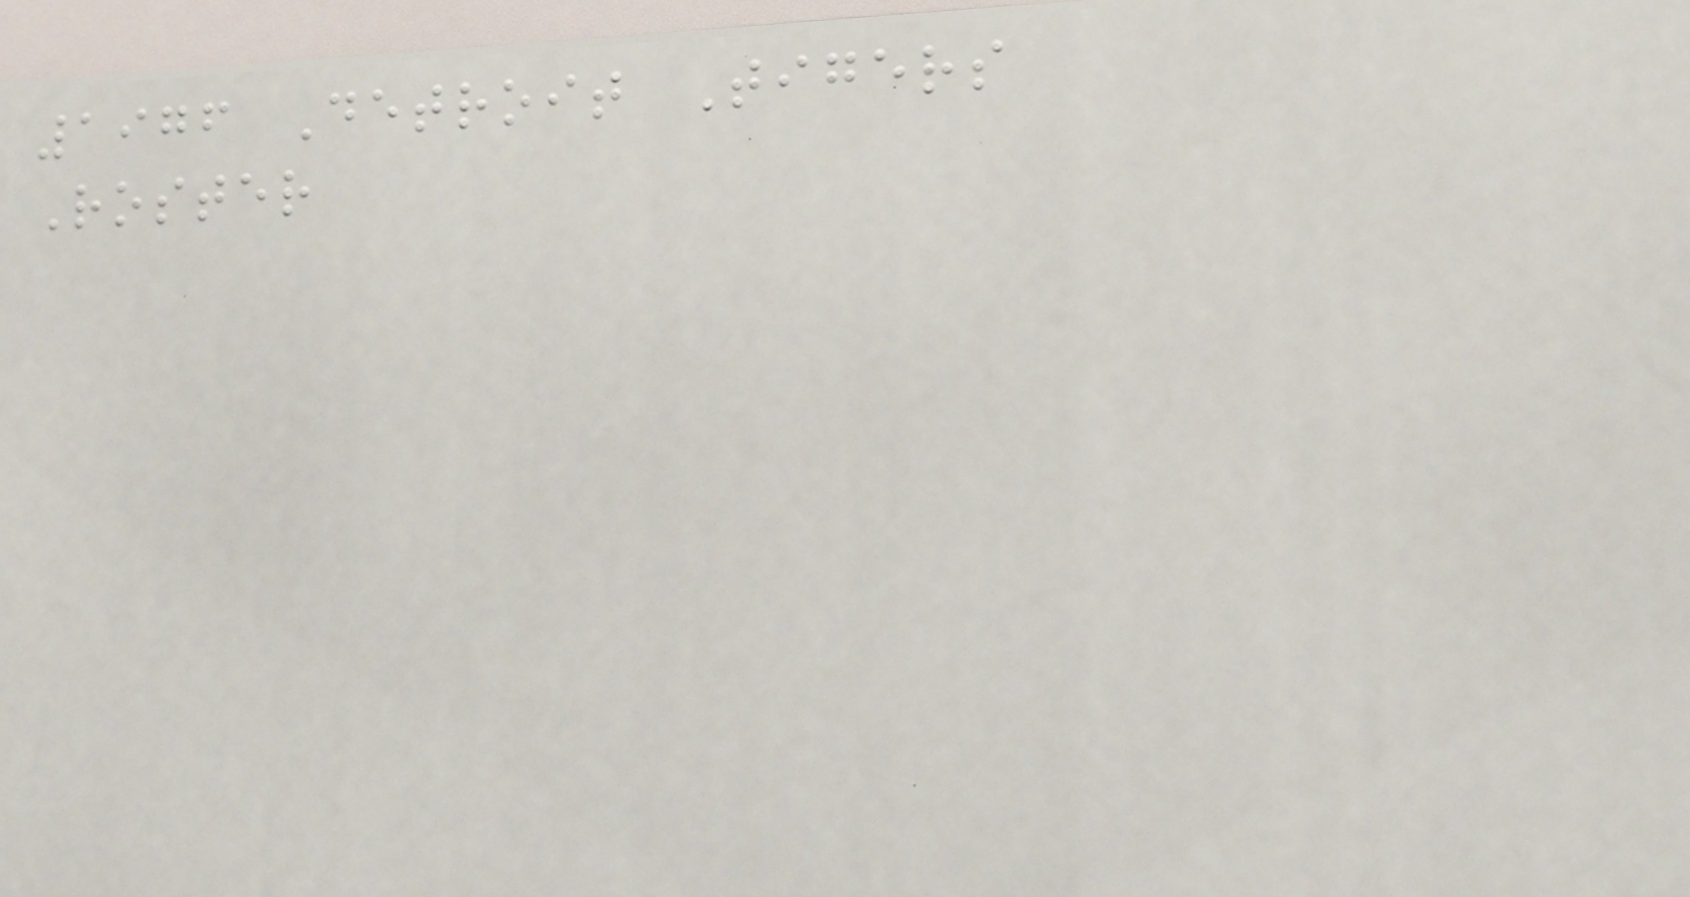1976 Detroit Tigers
Roster
